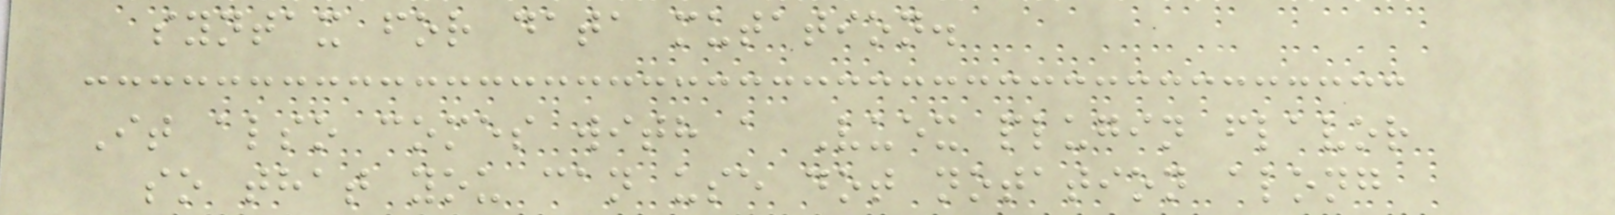syntax for data mutation.
It also comes with a Vuex plugin flavor
so that you can use dot notation along
